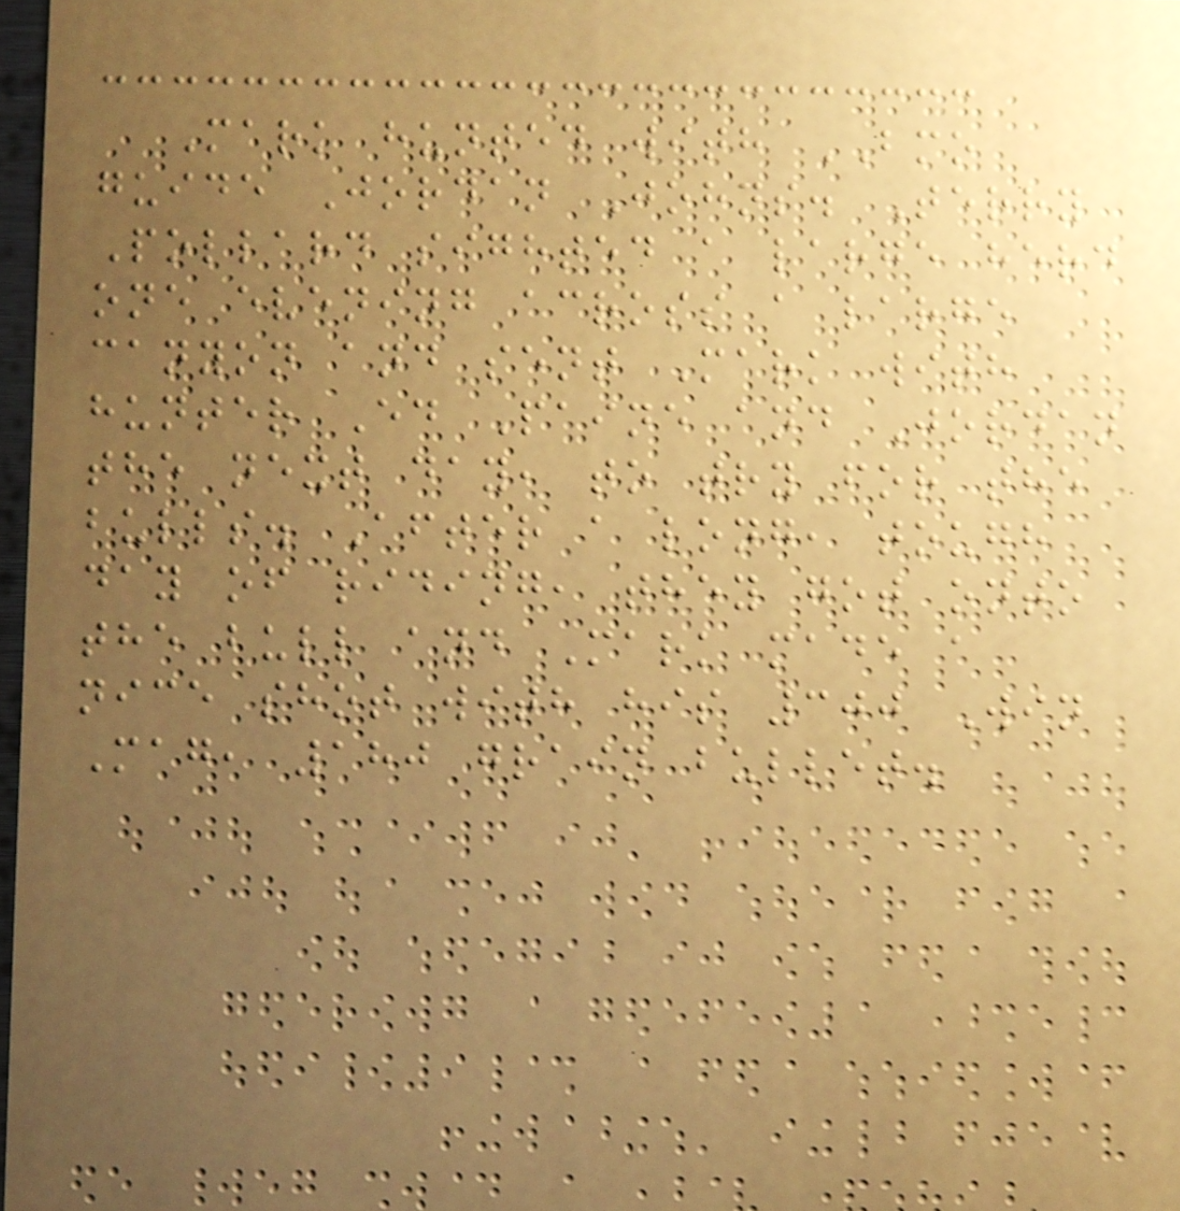Mark hunted with BMO
guide Jordan Johns. Terry
Pollard sighted a large herd
one evening across a large
canyon and sent Mark with
hunter Ed Paine and Jordan
the next day, to try for the
bulls. After a long, tough
day of riding, they got onto
the bull and Mark made a
nice shot with his 300 Win
Mag, 180 grain bullet.
